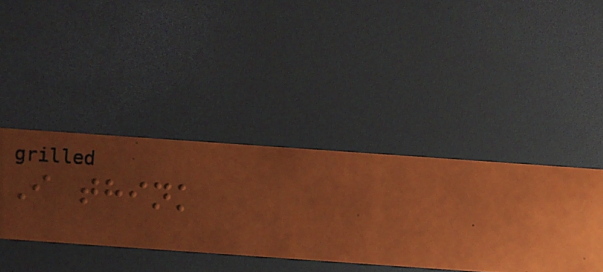I think
